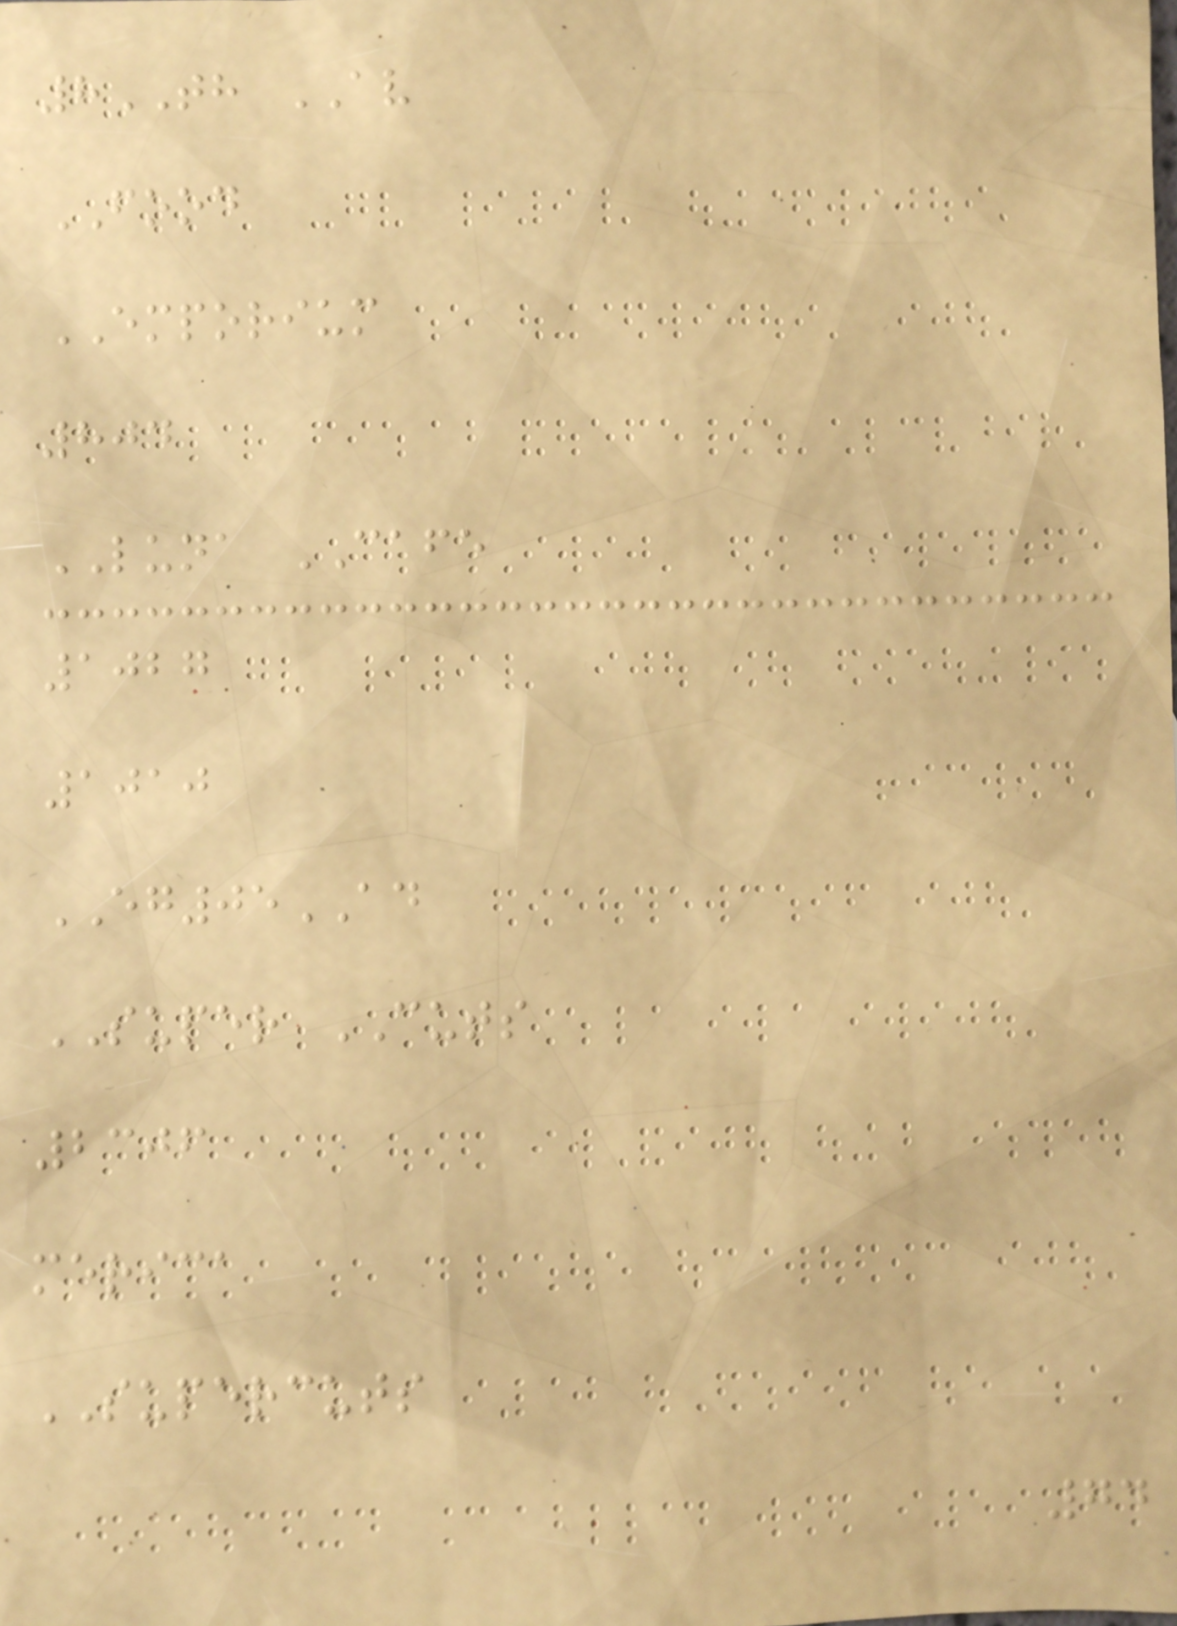8TH AV
FOOD
EMPORIUM
804
LUNA CAFE
1027
1010
EG05AD
SUPER CUTS
2306
merica
SUPERCUTS
74
